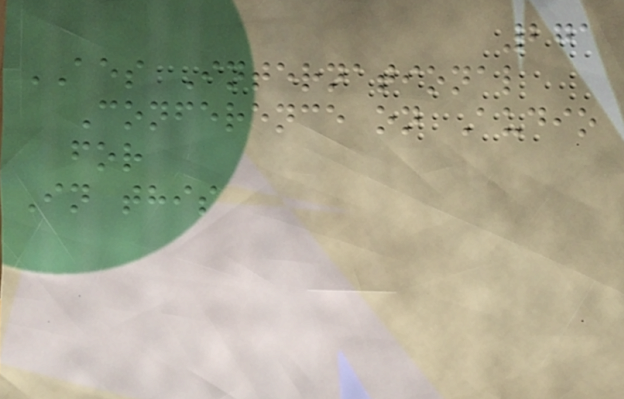271
AES International
Conference on Audio
for
In this
